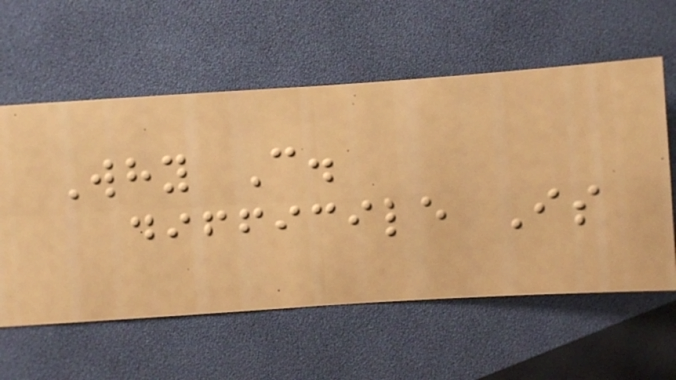Why C.
difficile Is
